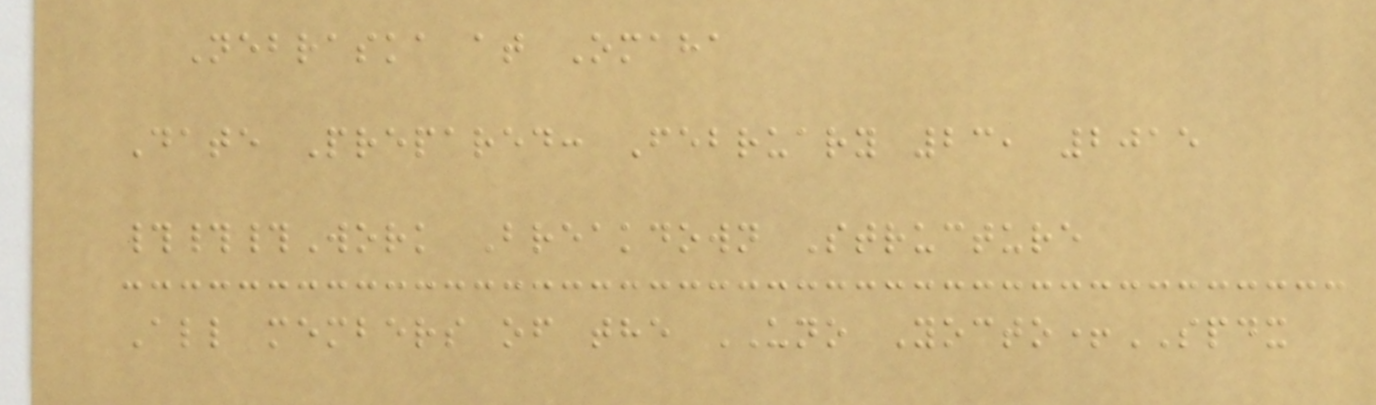Nebraska at Omaha
Date Prepared: February 23, 2015
###Work Breakdown Structure
All members of the UNO Yocto+SPDX
